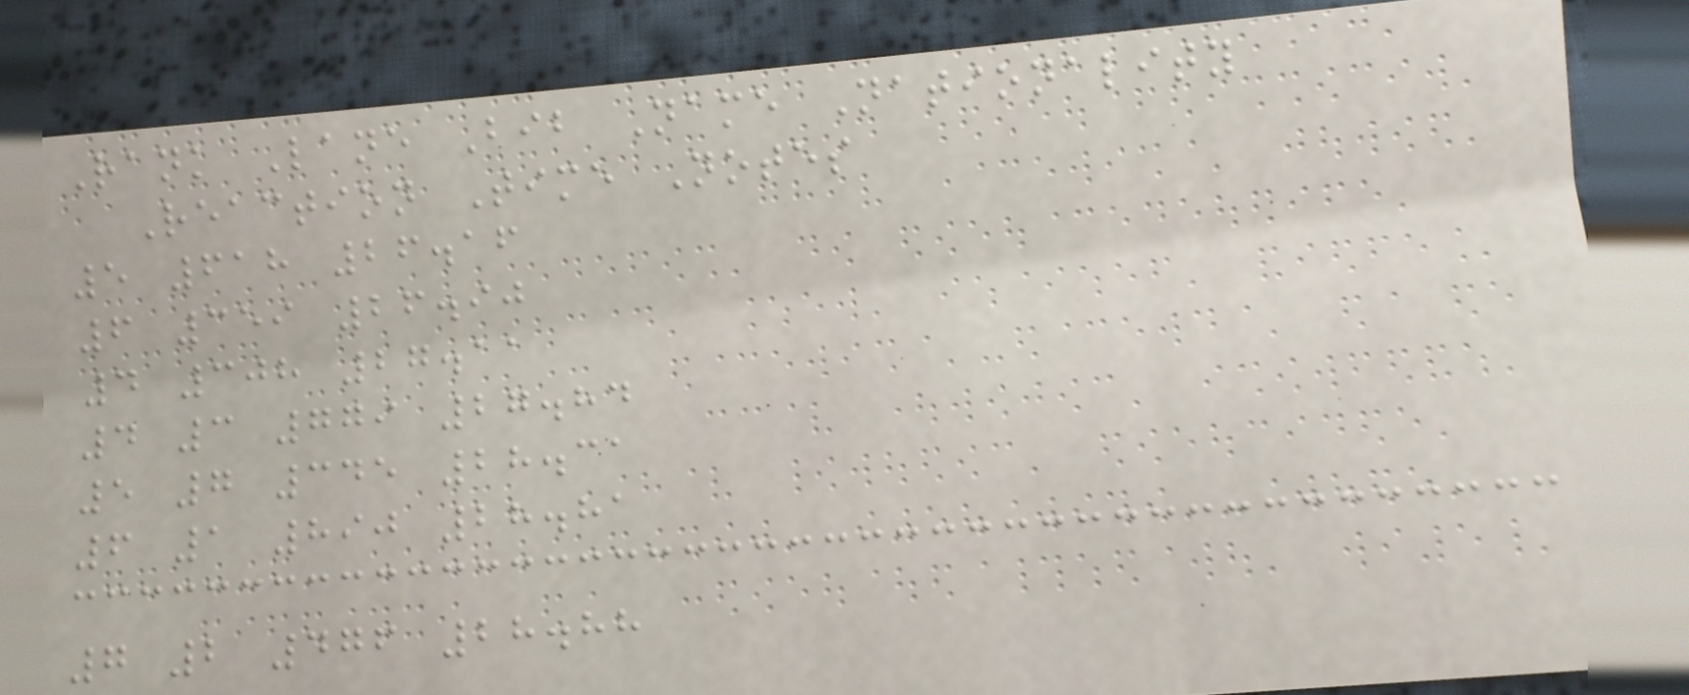Rank Lane Bib Name Nationality
Reaction Time Notes
5 618 26.16
6 359 26.90
4 308 27.11
4 3 779 27.84
5 7 345 28.31
6 1 890 28.81
7 2 476 28.88
